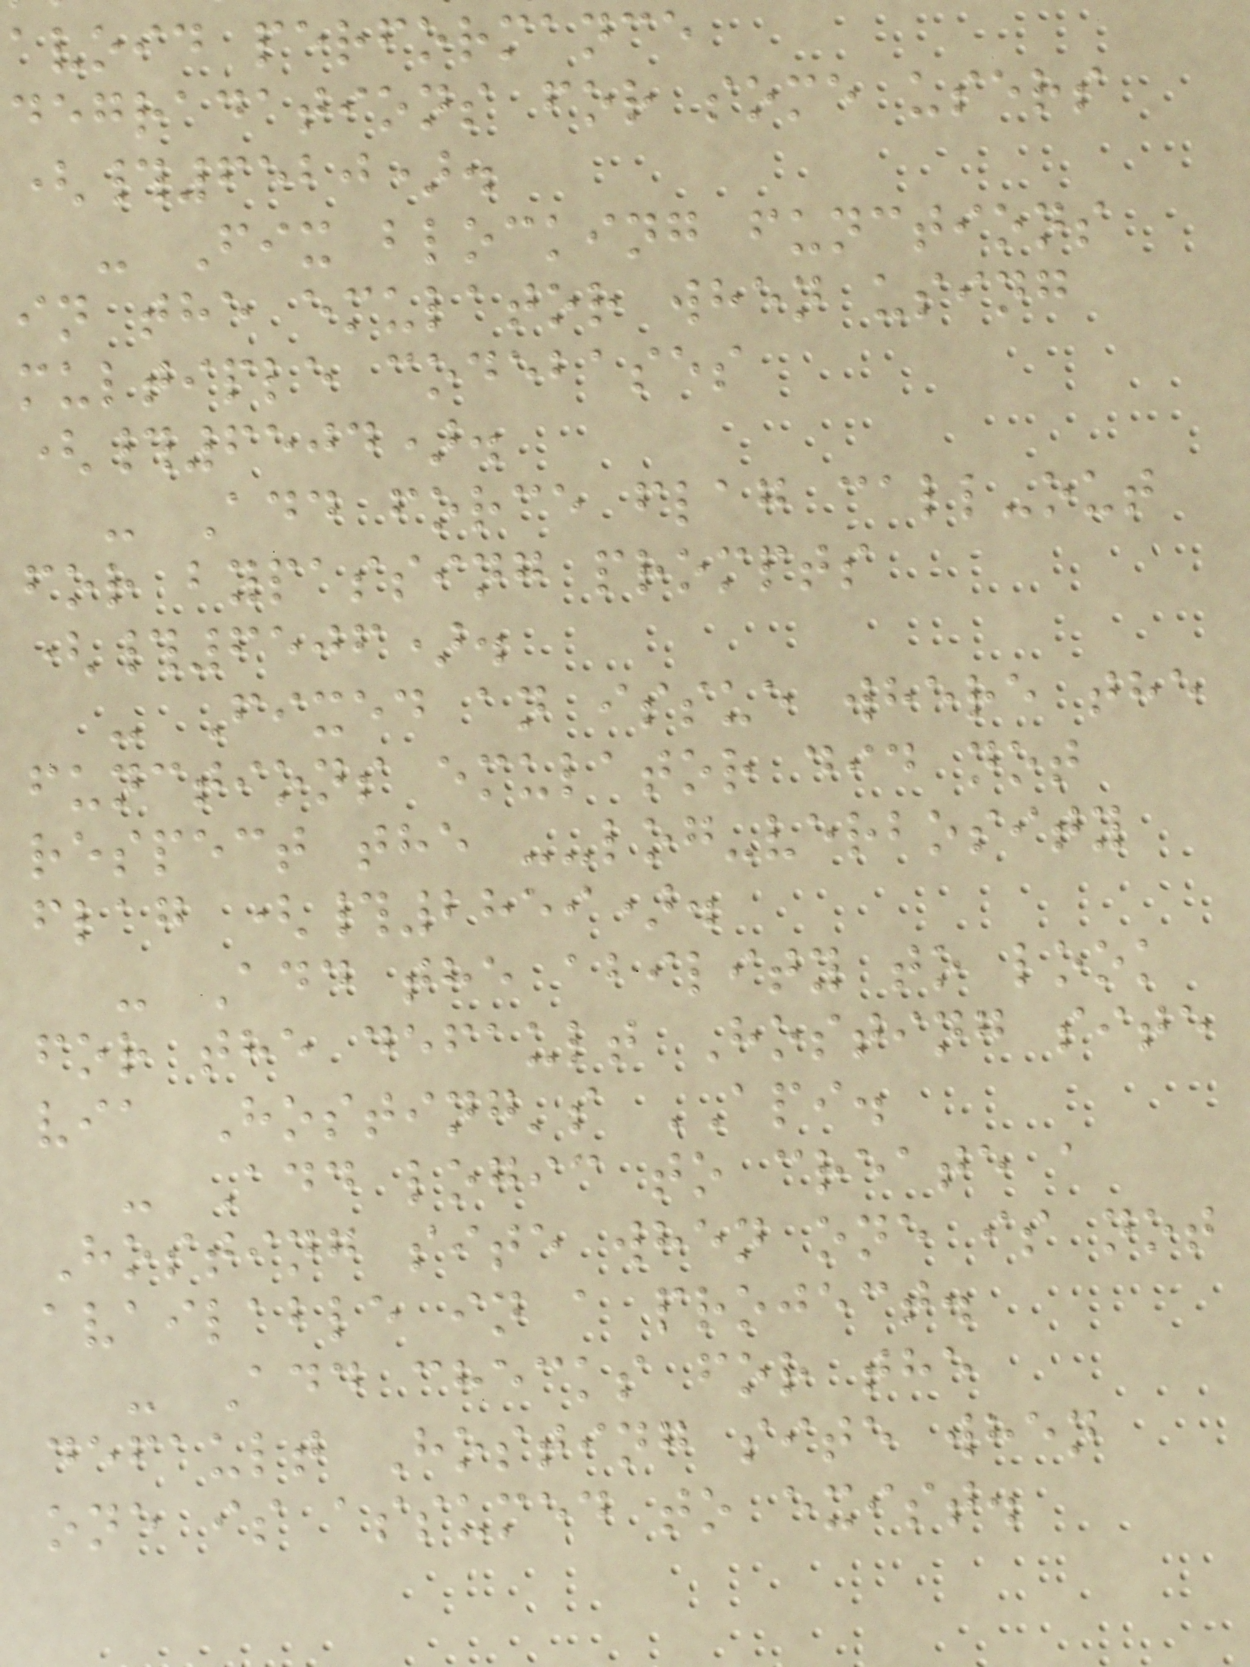avoid performance
degradations for some users
(#6520).
- Fix blocking functions
in the emulator when using
multiple codebases
(#6504).
- Add force flag call-out
for bypassing prompts
(#6506).
- Fixed an issue where the
functions emulator did not
respect the --log-verbosity
flag (#2859).
- Add the ability to look
for the default Hosting site
via Hosting's API.
- Add logic to create a
Hosting site when one is not
available in a project.
- Add checks for the
default Hosting site when
one is assumed to exist.
